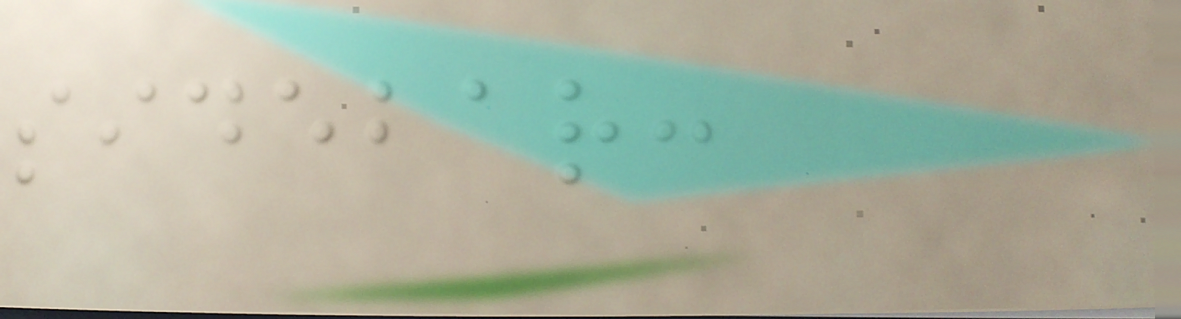sidebar:
